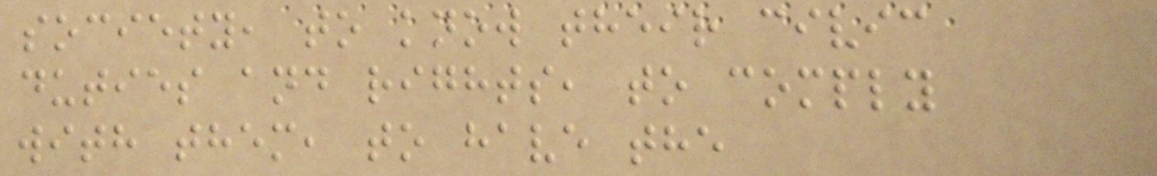society, to know their civic
duties and rights, to comply
with them, to have the
